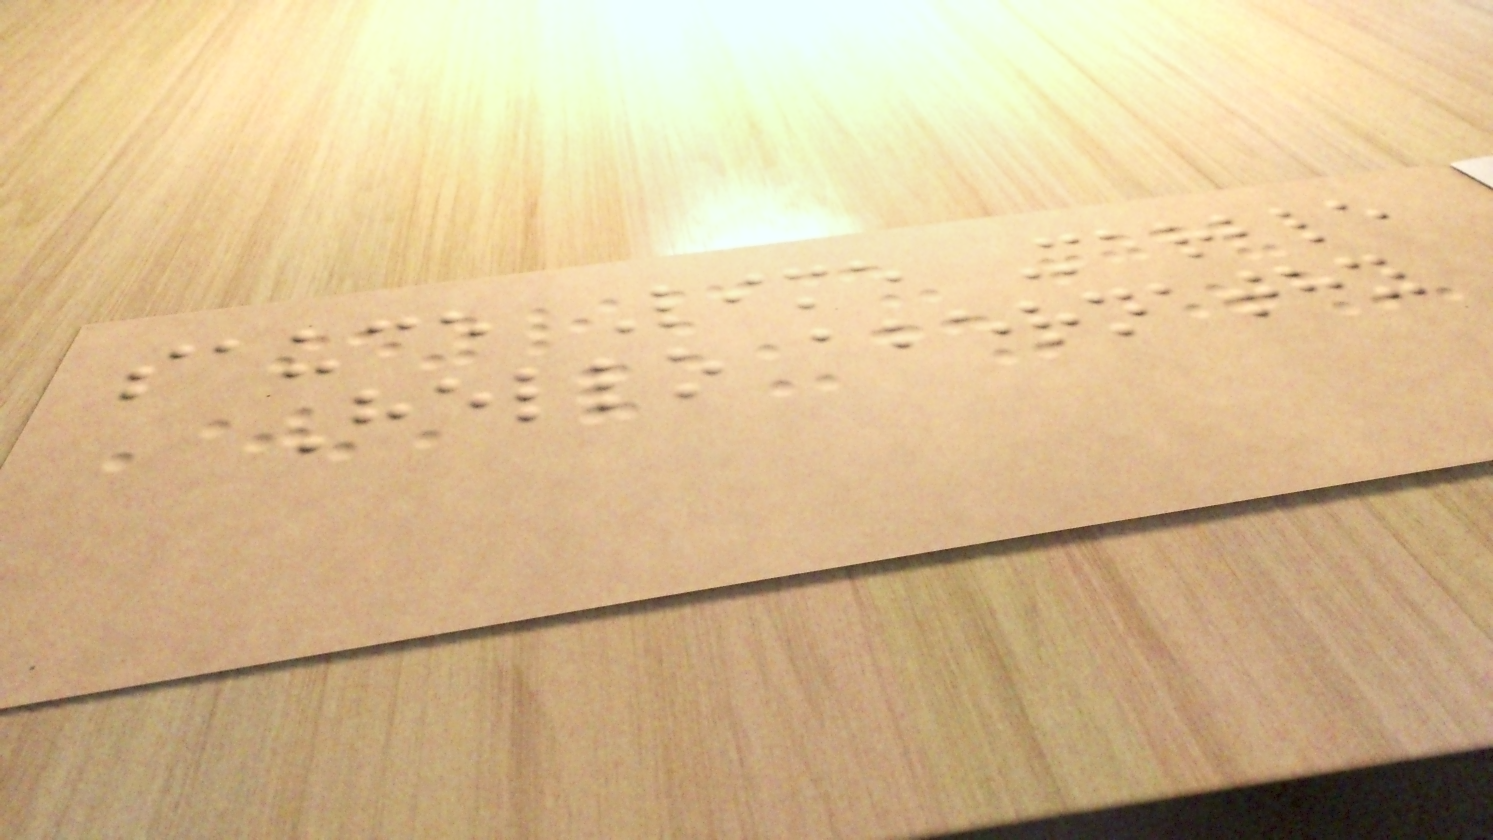sauce Lime Marble
Hello abernathy
